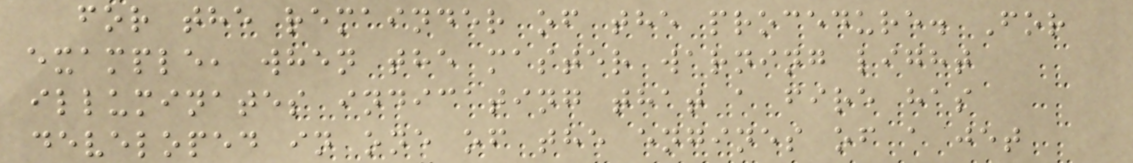for the remainder of the procedure. For
example, when the master warning light
illuminates indicating that a fire has
developed in one of the engines of a jet
